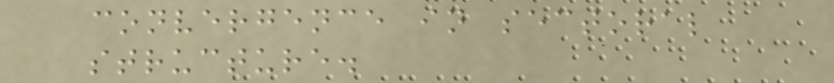convergence in sectoral
structure.
